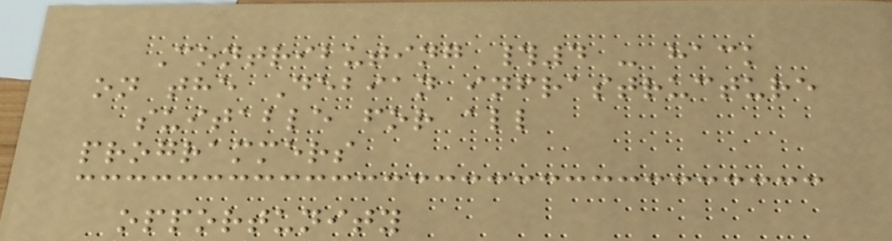Contributing #4 - hack
on the Debian infrastructure
suitable for all
programmers
opportunity
